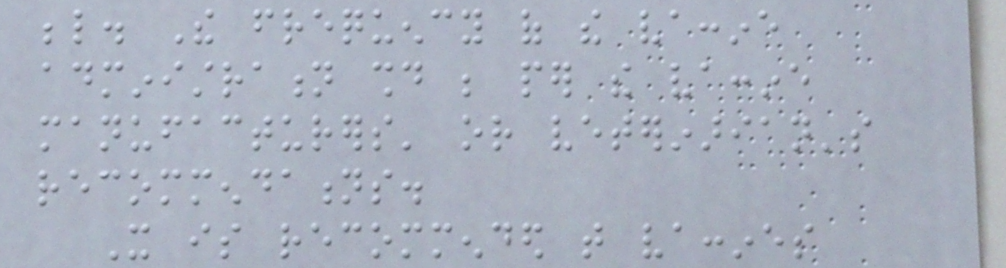below. The frequency of the vaccine
administration should be per the vaccine
manufacturers' or veterinarian's
recommendations.
It is recommended that vaccines
